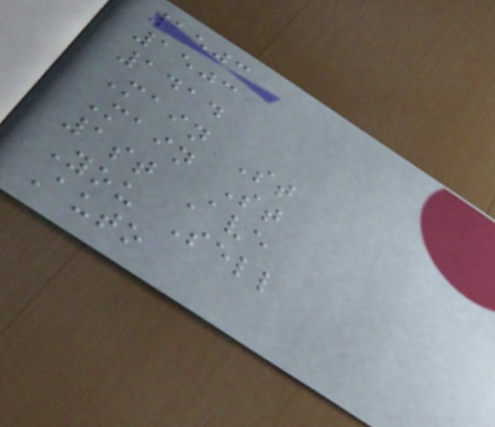1503
1503
1414
Main St
Main St
1st Ave
You Sell
Auto
